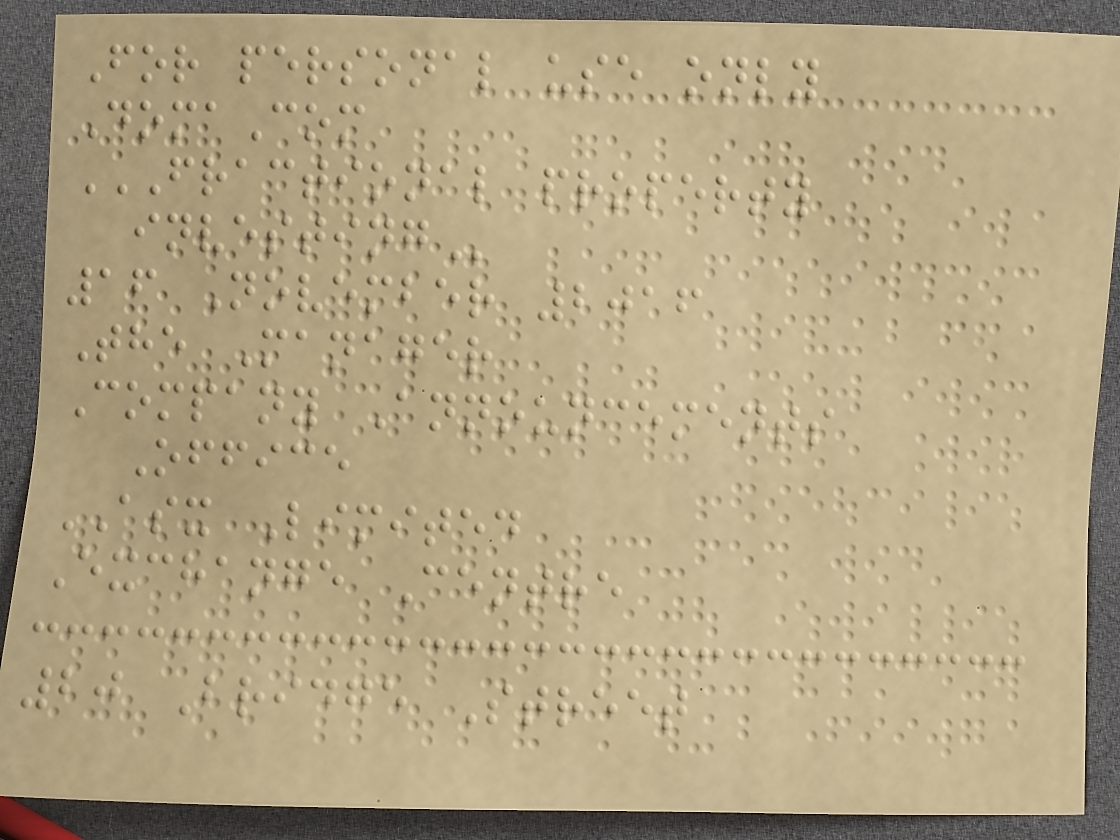For personal use only
DomaCom
FRACTIONAL PROPERTY
INVESTING
16 November 2016
The Manager
Company Announcements
Office
ASX Limited
Exchange Centre
20 Bridge Street
